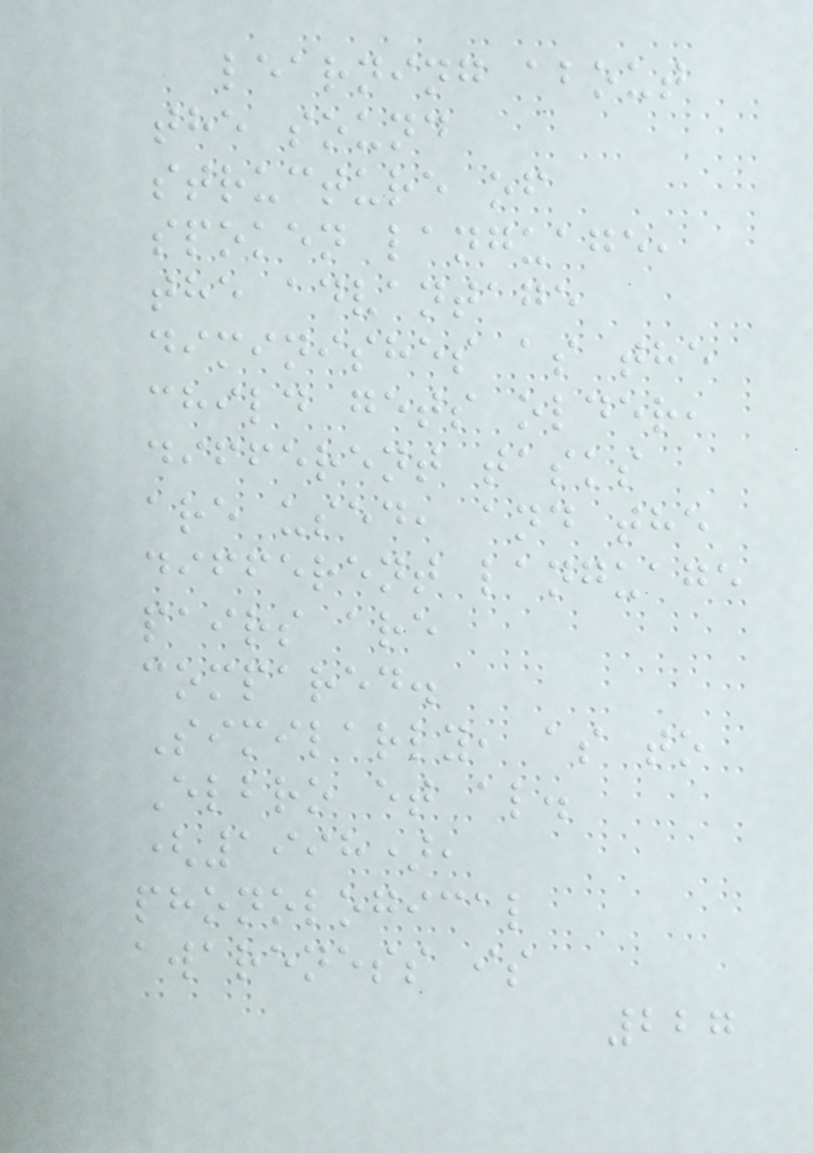learning about
the sound
structure of
spoken language,
the advantage
diminishes as the
child gets older,
different tasks
are used, and the
different language
pairs are
compared.
Similarly, as to
Elbro et al.
(1998),
phonological
awareness is
227
